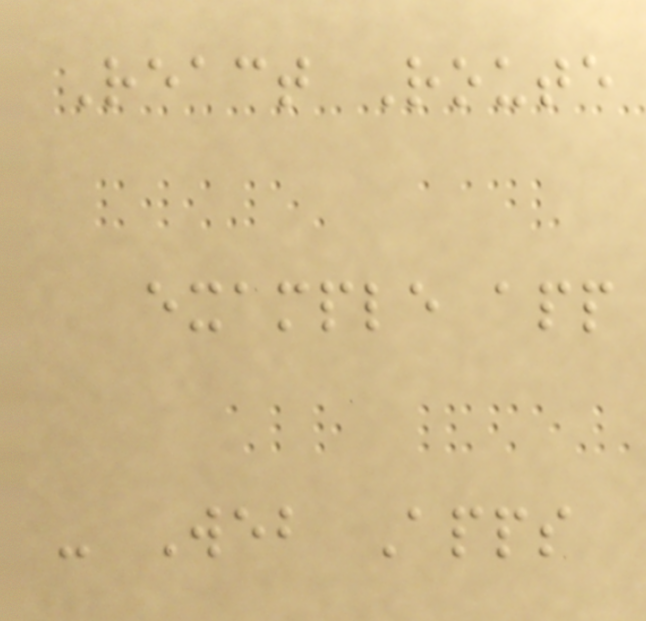React Route
example app
- Web Apps
